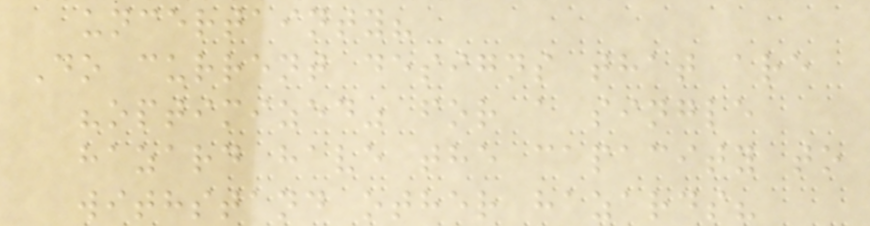uncertainty?
Do current designs that are
"optimized" for a single
hazard have the capacity to
withstand other hazards?
